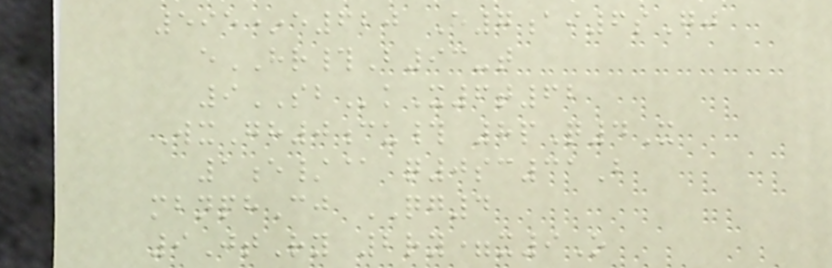595*e620 E7ai6sGj
eHR#B93-t
9SBkX6t62
WxGh0cu# 8pQ4X
1e/@ q0sc31B
mbnphCj QG4
9JtRy 2ry=x9O
